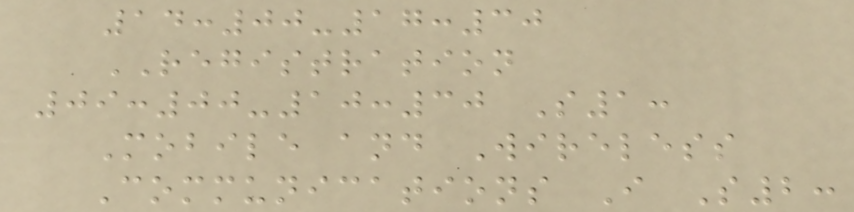14:00-17:30
REGISTRATION
09:00-10:30 S1:
Mobile and Wireless
Communications I S2:
